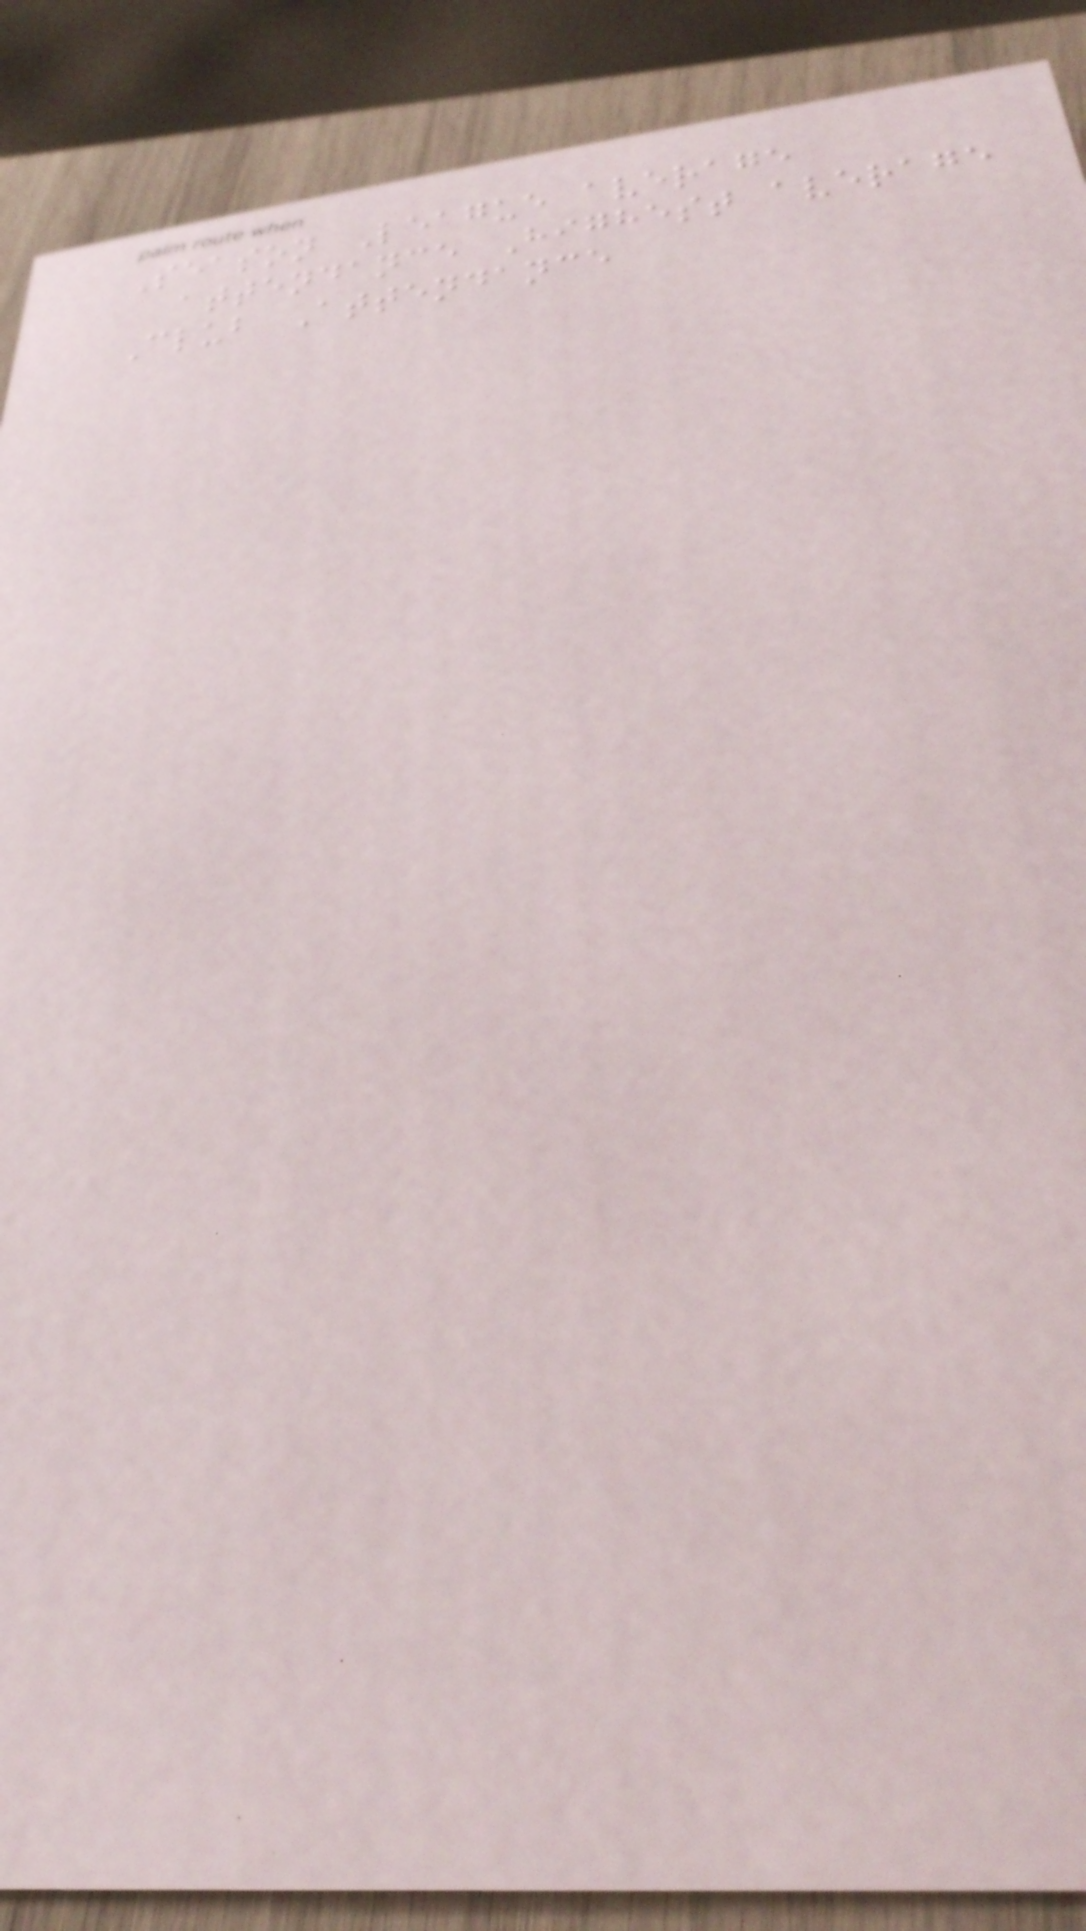Season League average
attendance Highest average
Club Attendance
